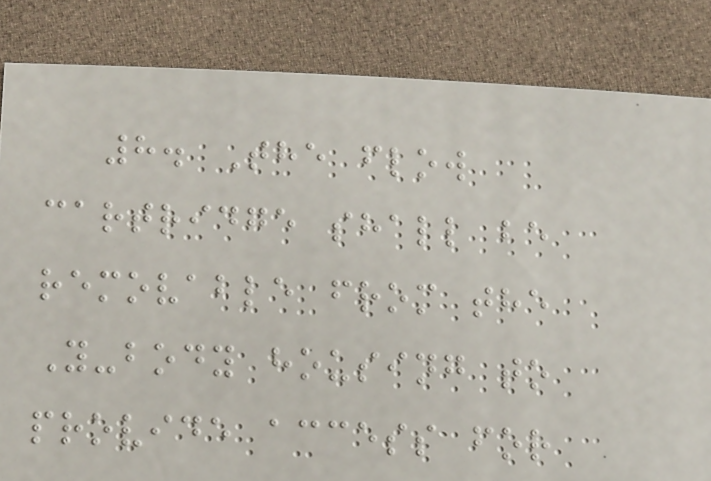8. The flow
cartridge shall be
removable from the
Y-body housing to
provide access for
